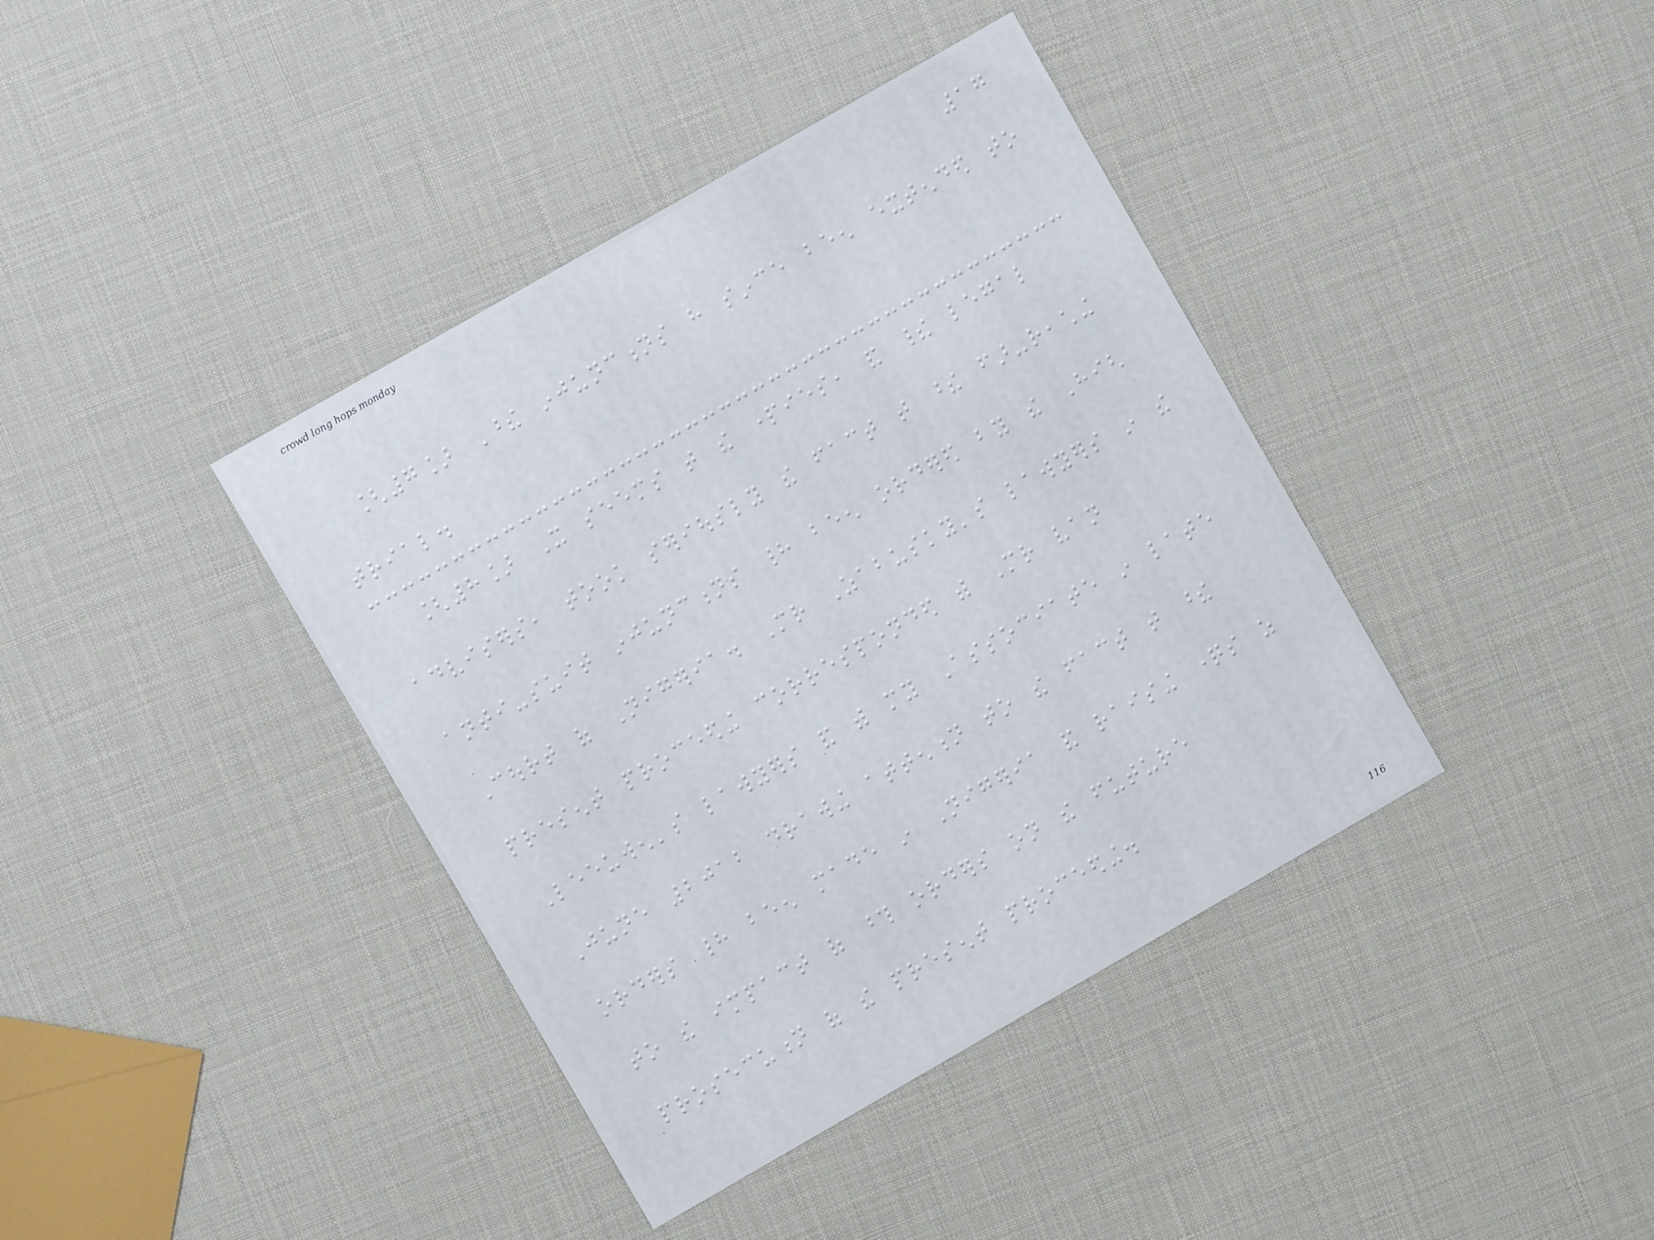17
[7] These injunctions have since been extended to
trial.
[8] It seems that the parties, and their legal
advisers, took seriously the fact that these far-reaching
anti-suit injunctions had been ordered by the High
Court of Nigeria. Mr Zabusky's lawyers in the
present proceeding corresponded with Mr van
Leeuwen's lawyers and with my Associate in late
June 2012 drawing attention to the fact that these
orders had been made in Nigeria and raising questions as
to the impact of those orders on the future
prosecution of the present proceeding.
